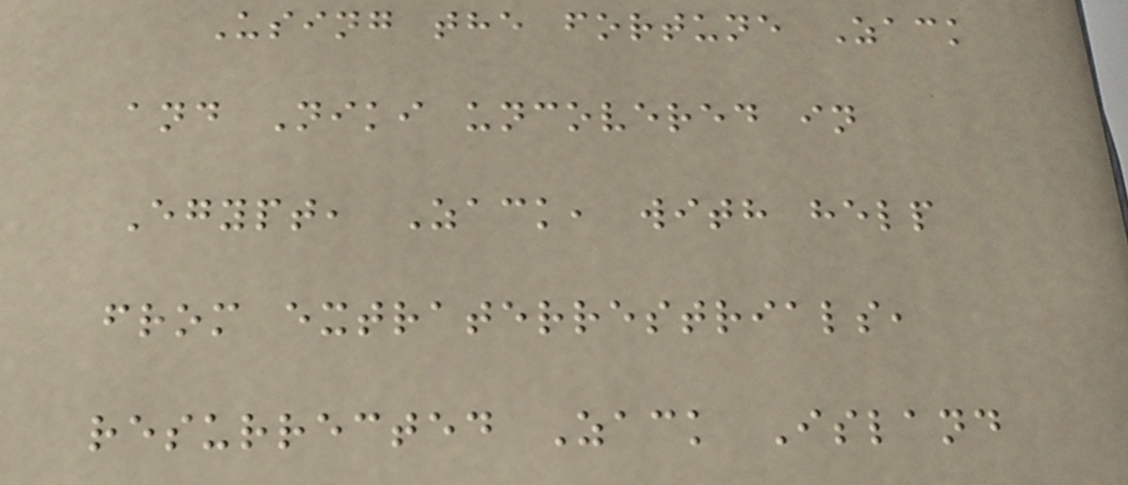Using the fortune Zack
and Niki uncovered in
Egypt, Zack, with help
from extraterrestrials,
resurrected Zack Island
